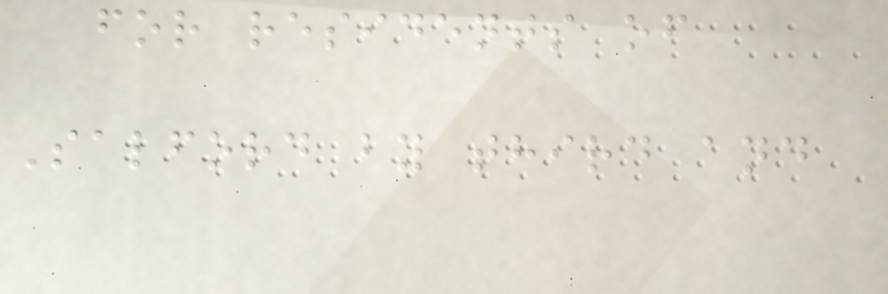for residents of
Salford by third and
